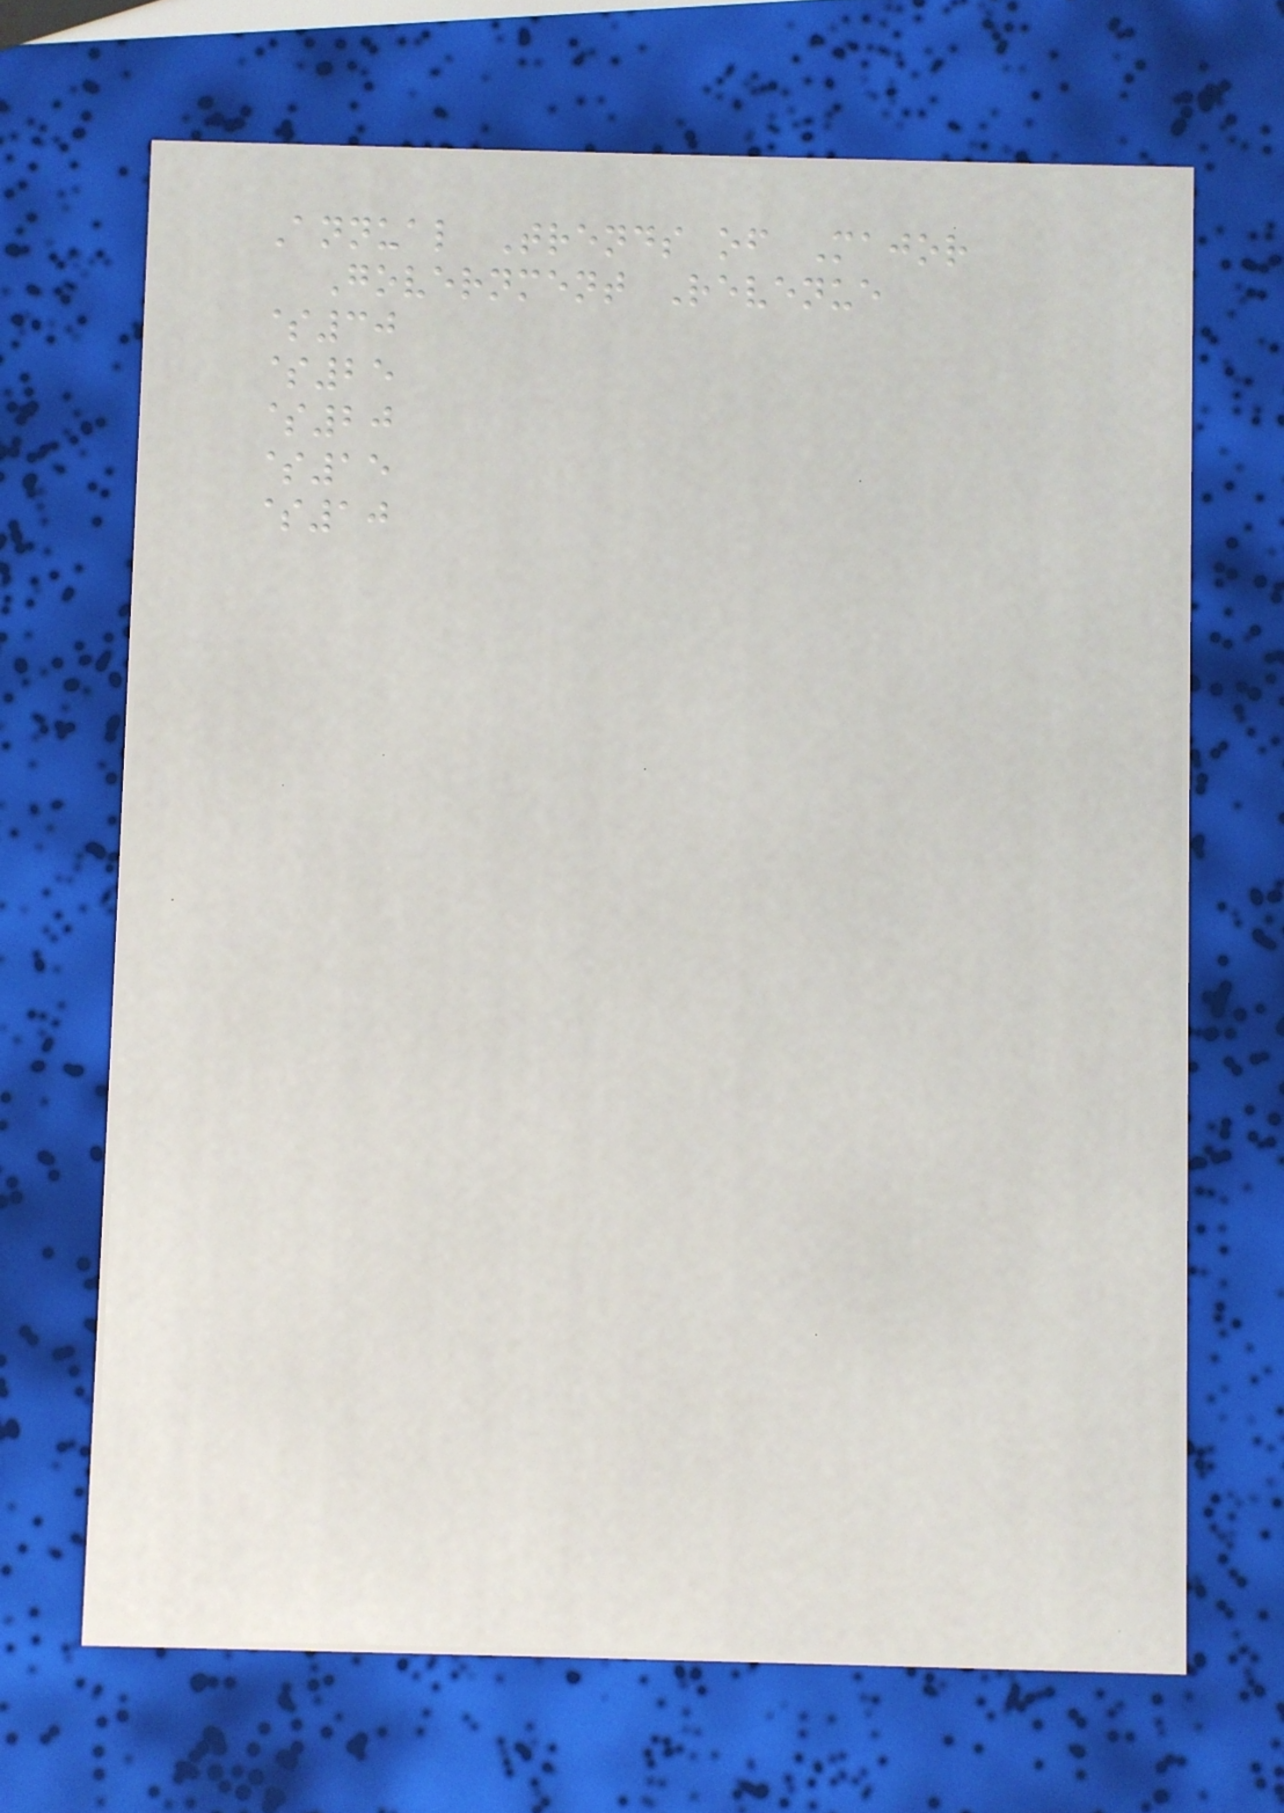Annual Trends of Major
Government Revenue
$30
$25
$20
$15
$10
